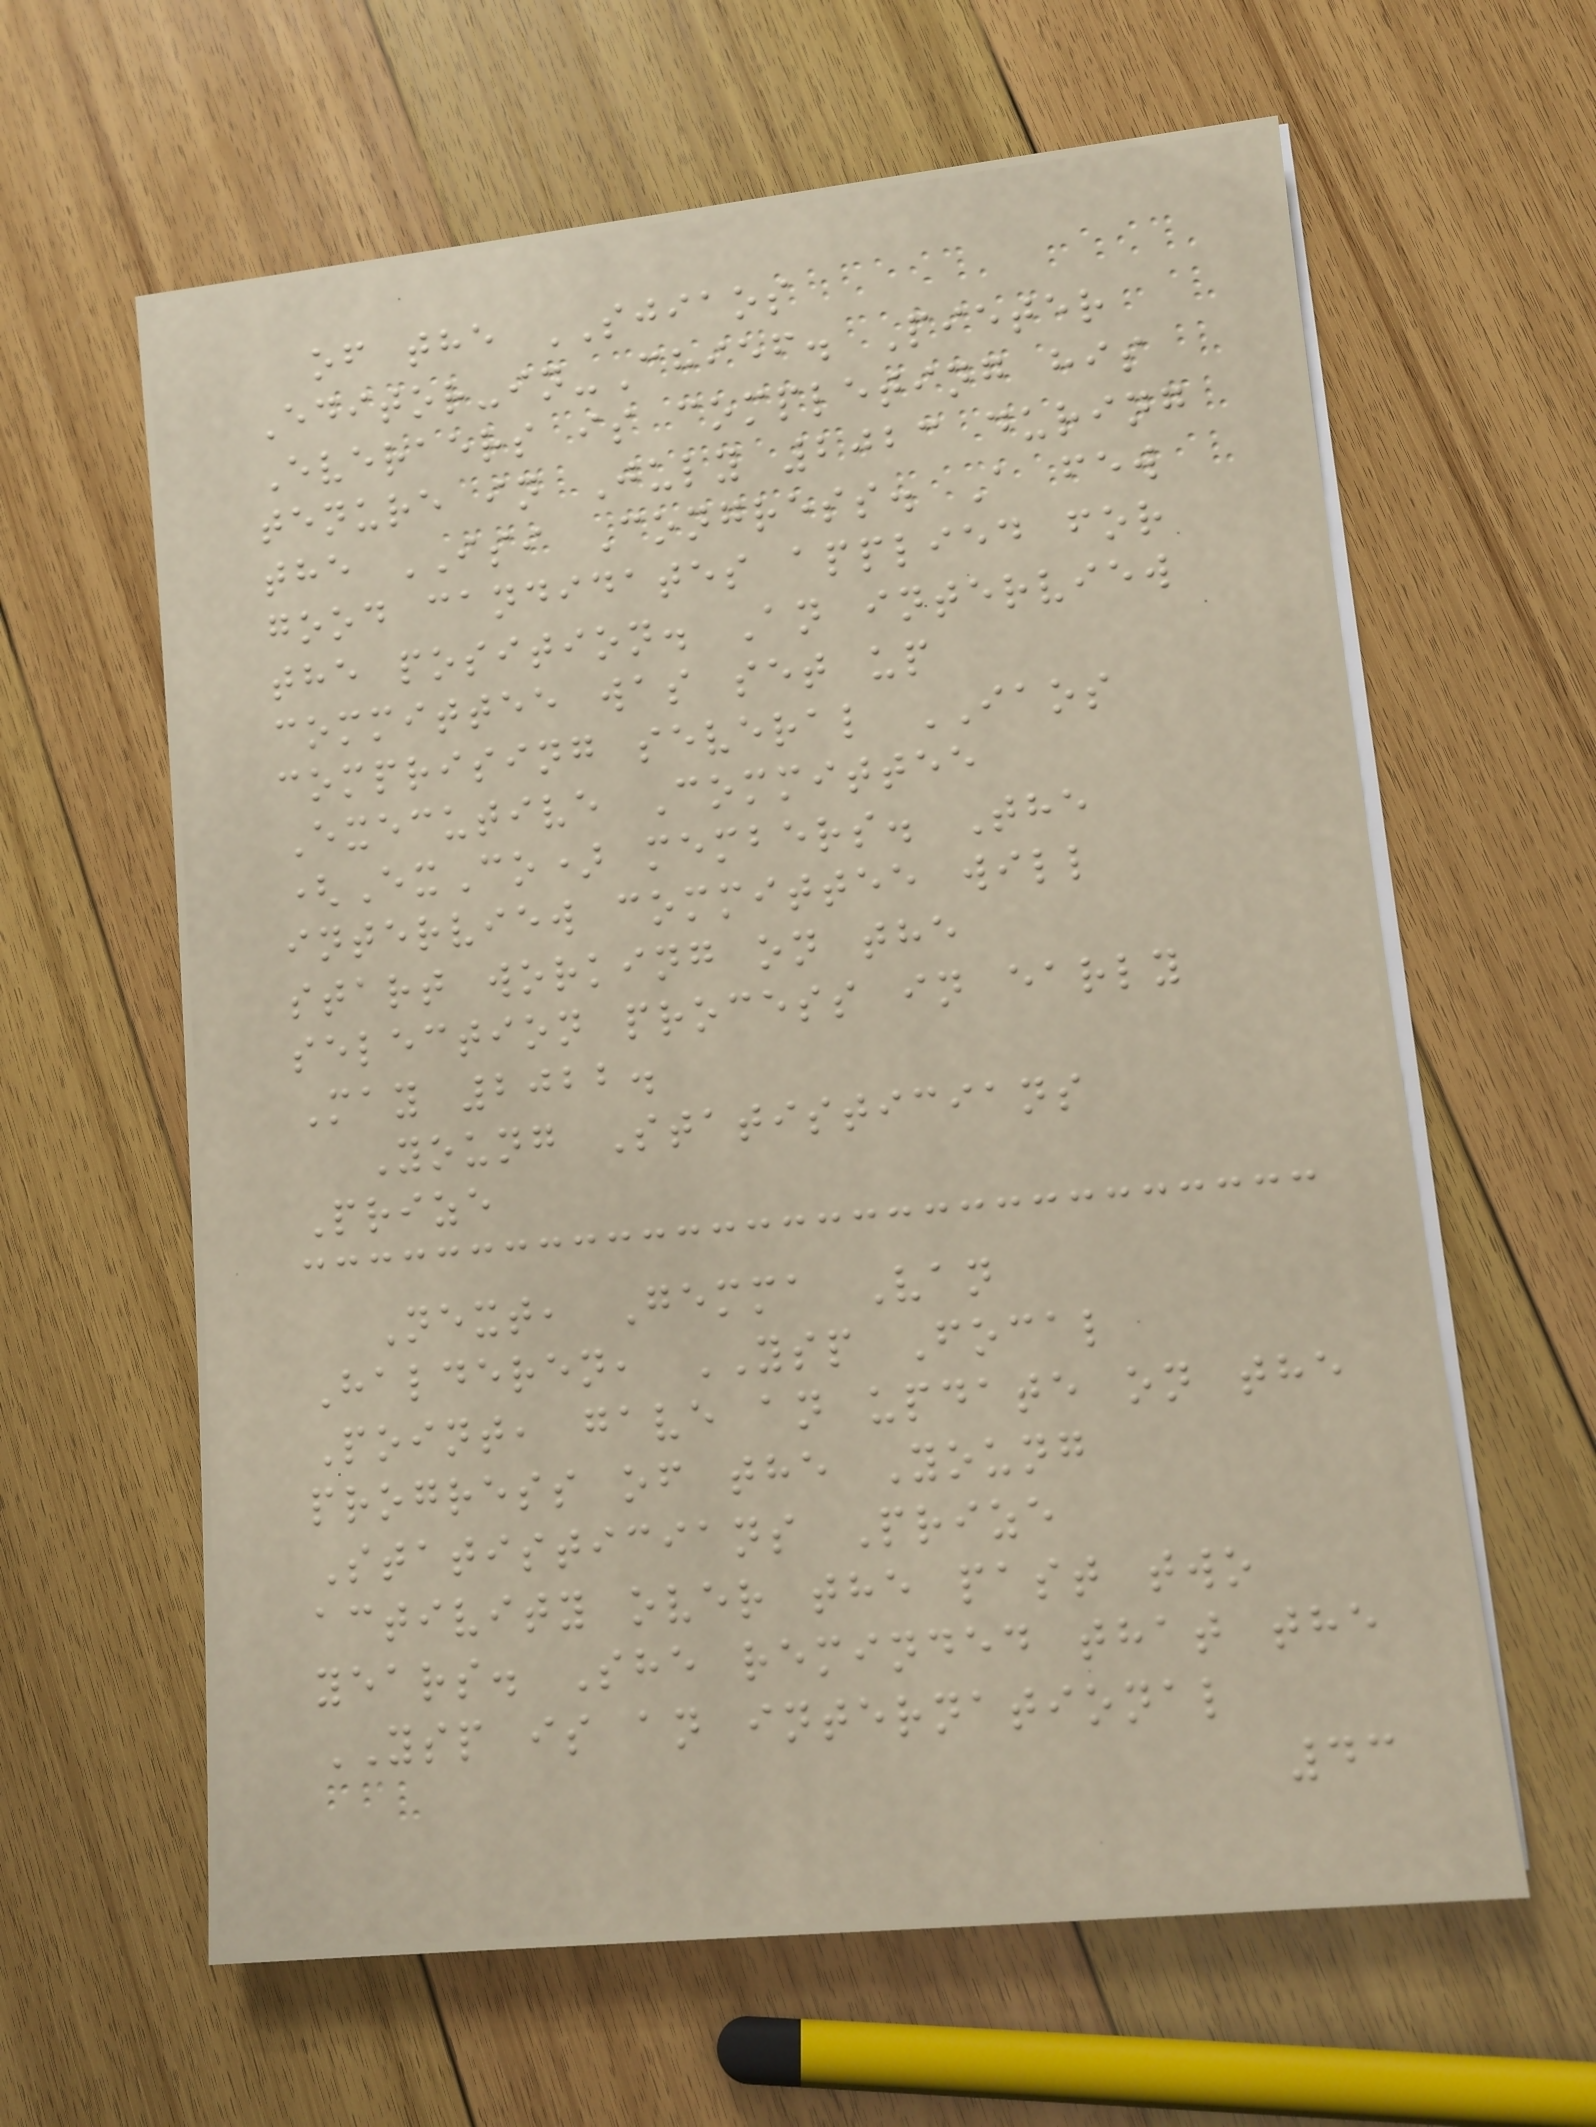of the SJIAOS
Editor-in-Chief. Pieter
Everaers is completing his
tenure in July 2023 during
the ISI Congress. A few
good candidates applied for
the position. An interview
committee was set up
comprising several IAOS
Executive Committee
(ExCo) members. The
interview committee will
start working on the
selection process in early
May 2022.
Young Statisticians
Prize
Next, Gemma Van
Halderen, YSP Focal
Point, gave an update on the
progress of the Young
Statisticians Prize
activity over the past two
years. She reminded that the
YSP is an international
43
